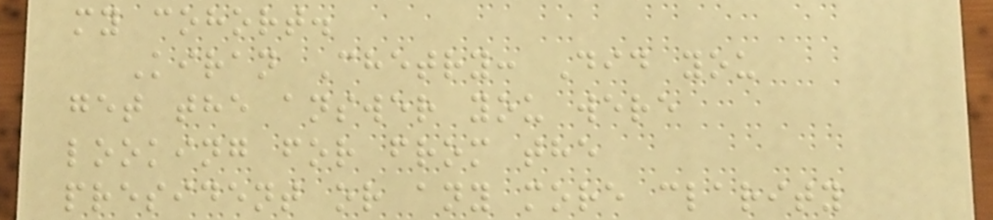my cohort.
Kiran Chetry: Did you
get the answer you were
looking for from the
president or any more clarity
